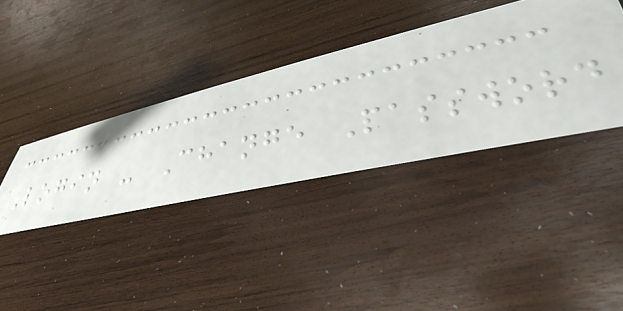Login - Change Password
